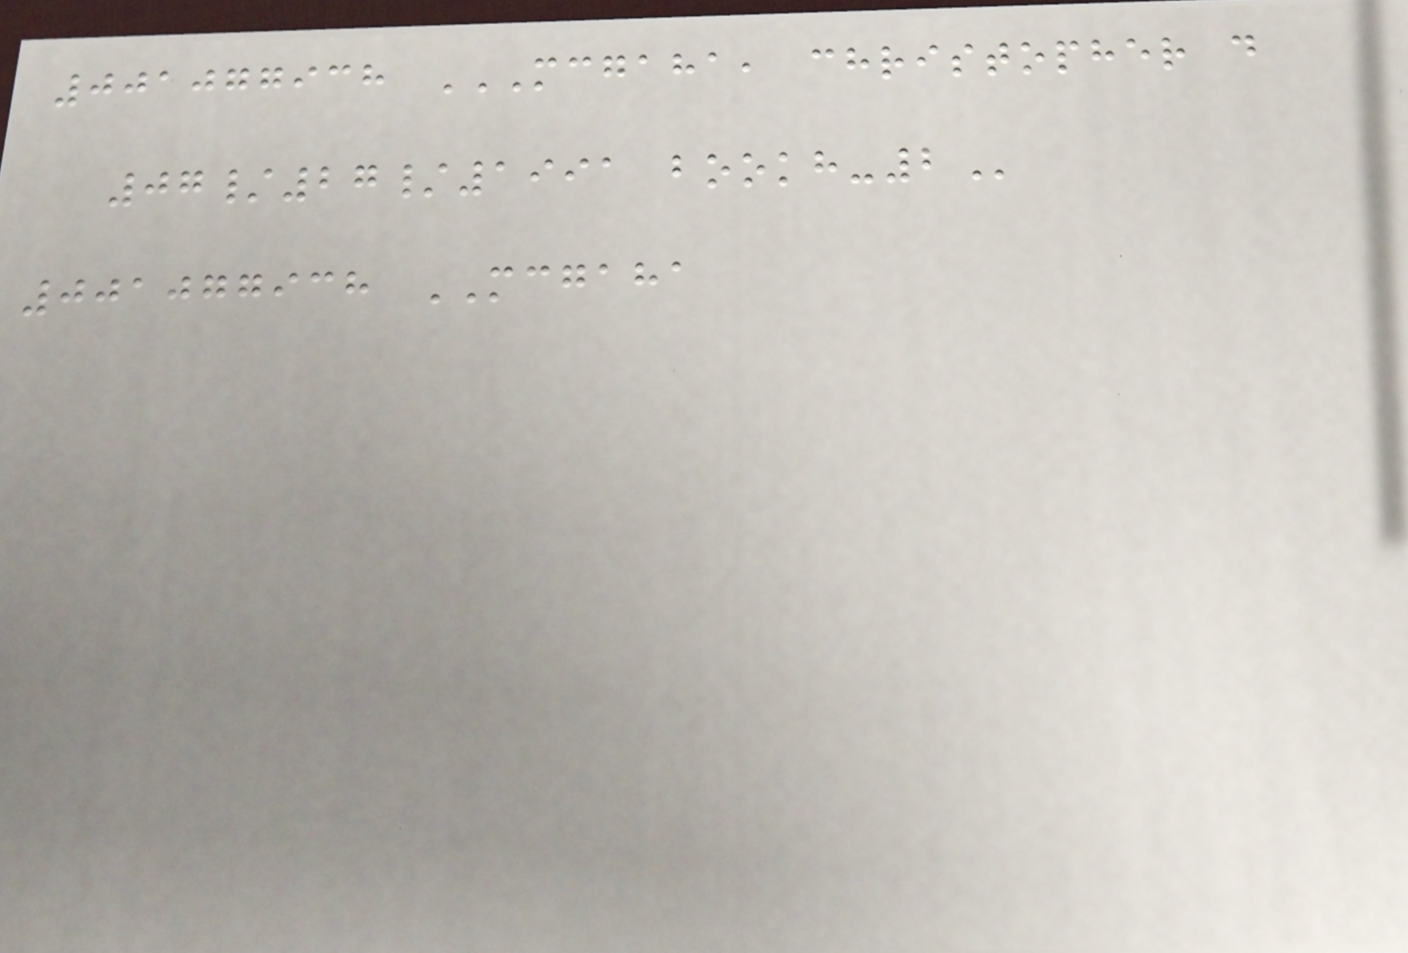001077938 MCGAHA, CHRISTOPHER D
07/27/1991 BOOKH-2
001077938 MCGAHA
